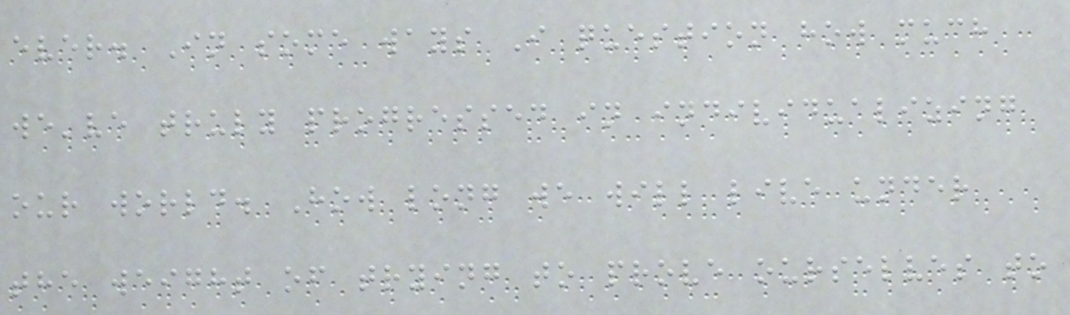ever. In some ways I question how much
we've truly progressed in individualizing
our world. How long we will live under
the weight of trying to prove ourselves to
